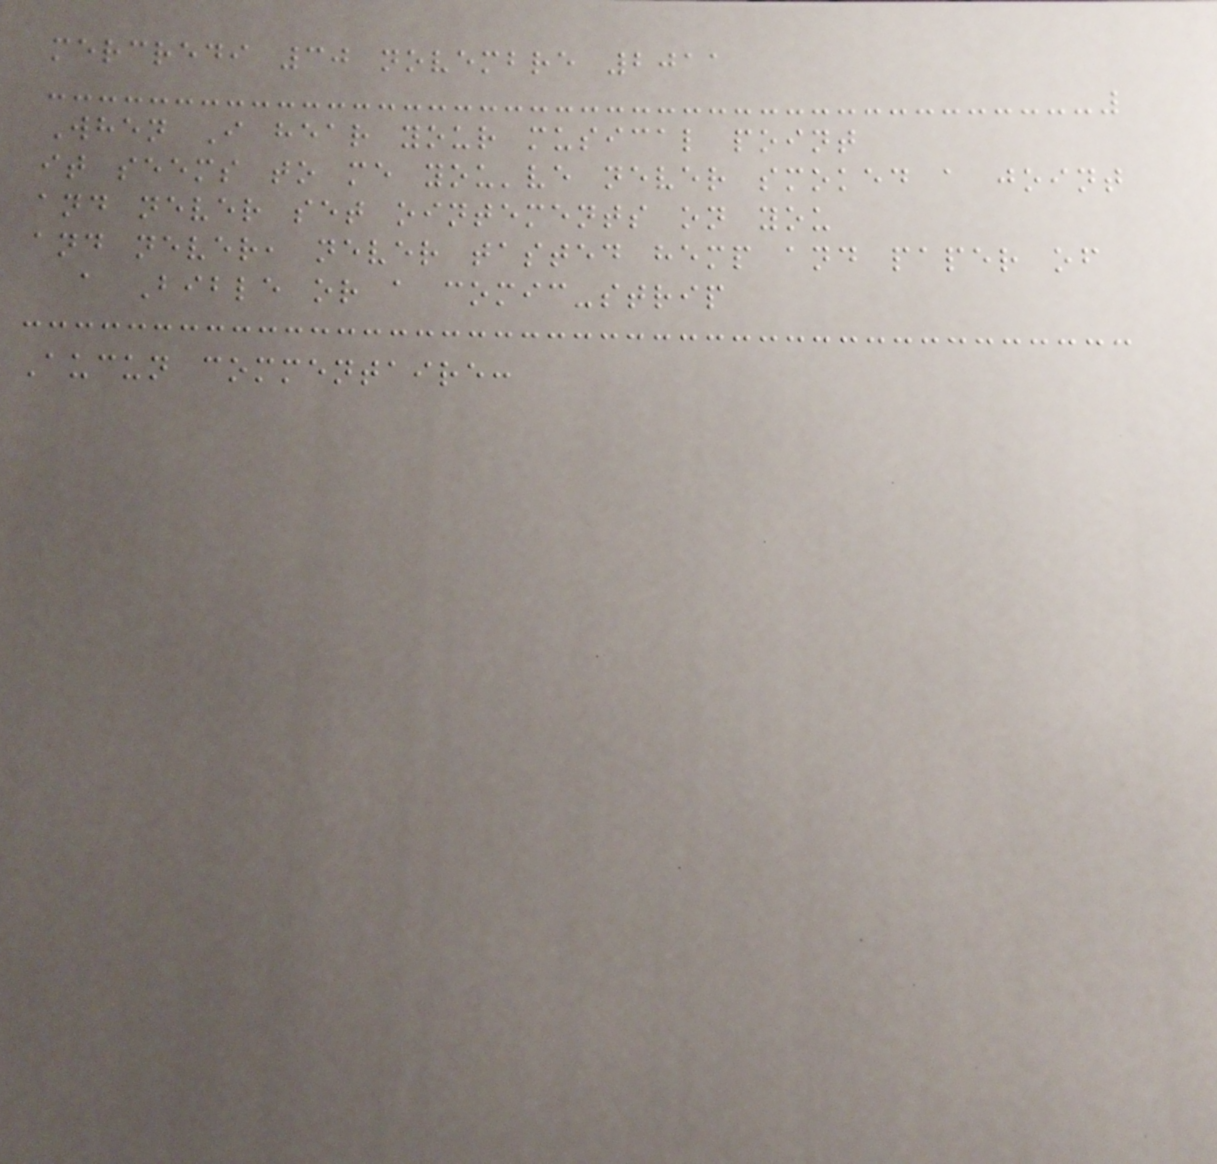mercredi 30 novembre 2011
When I hear your musical point
it seems to me you've never smoked a joint
and never set ointements on you
and never, never tasted hemp and paper of
a Bible or a comic-strip
Aucun commentaire:
